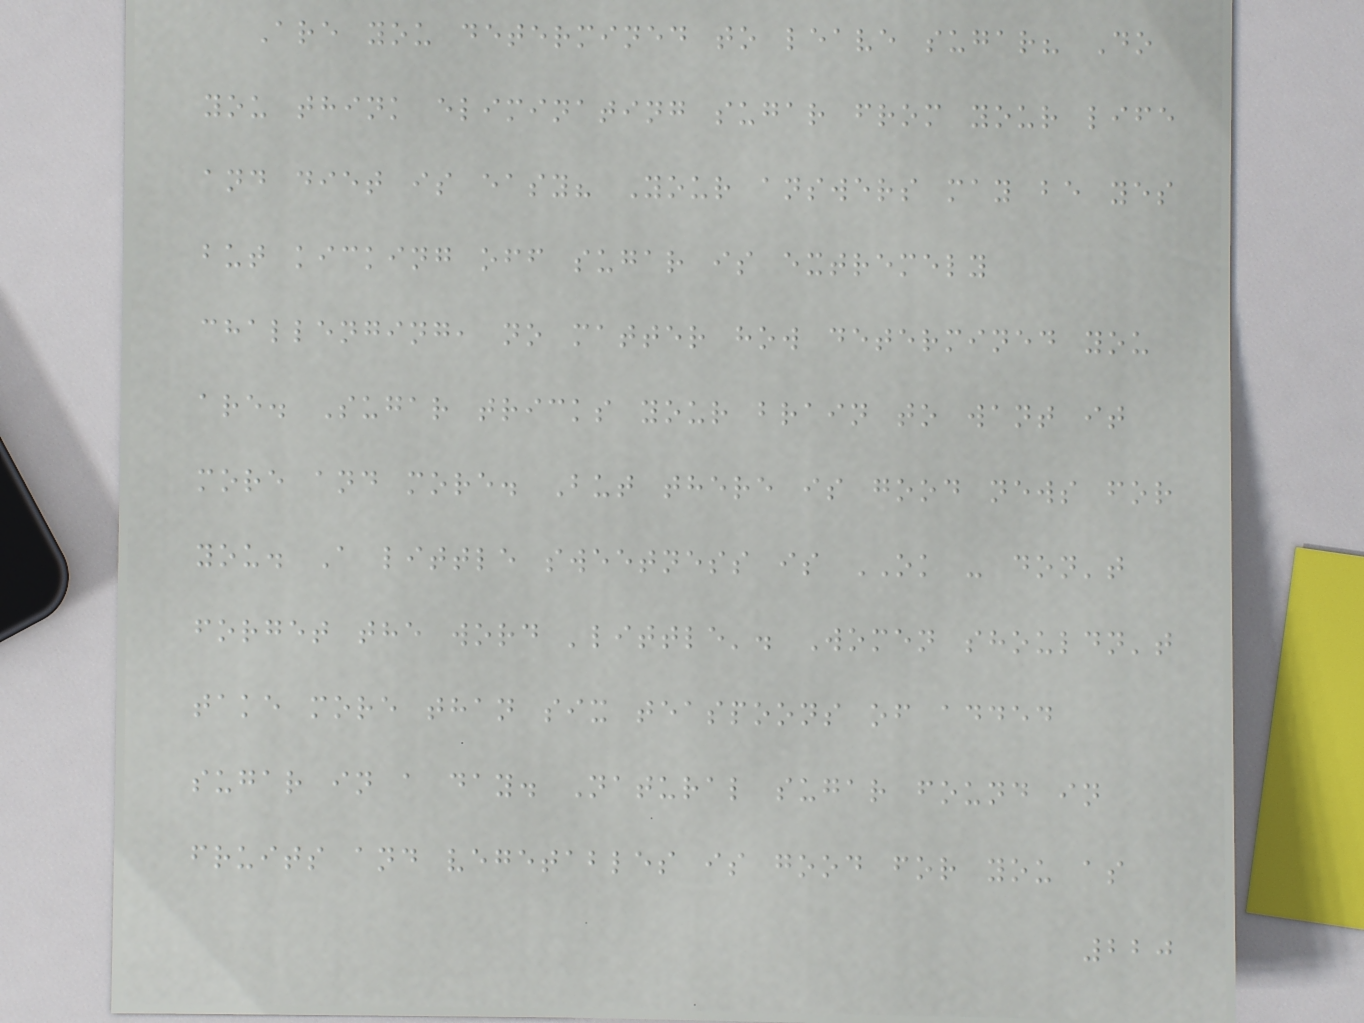Are you determined to leave sugar? Do
you think eliminating sugar from your life
and diet is easy? Your answers may be yes
but kicking off sugar is extremely
challenging, no matter how determined you
are. Sugar tricks your brain to want it
more and more. But there is good news for
you. A little sweetness is OK - don't
forget the word 'little'. Women shouldn't
take more than six teaspoons of added
sugar in a day. Natural sugar found in
fruits and vegetables is good for you as
220
